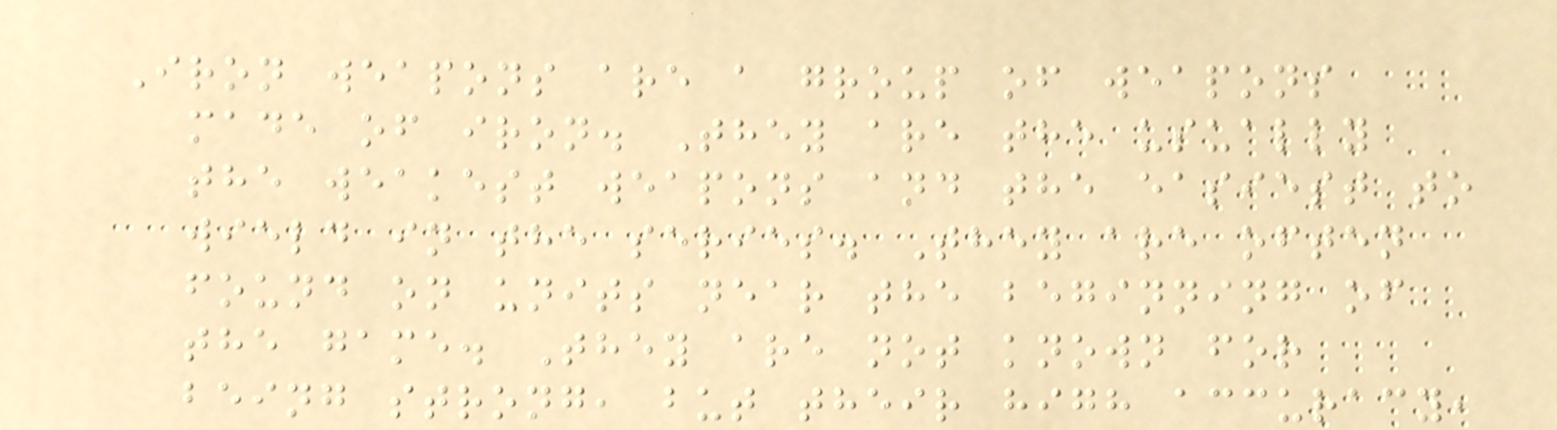Iron weapons are a group of weapons
made of iron. They are the usually
the weakest weapons and the easiest to
wield in the series. They are often
found on units near the beginning of
the game. They are not known for
being strong, but their high accuracy,
